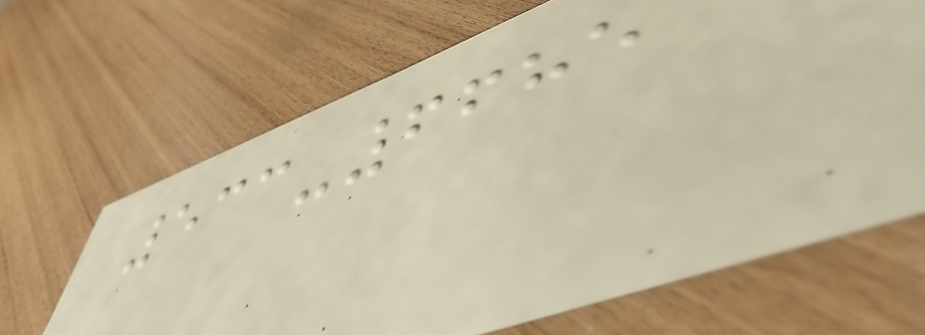533-6685
